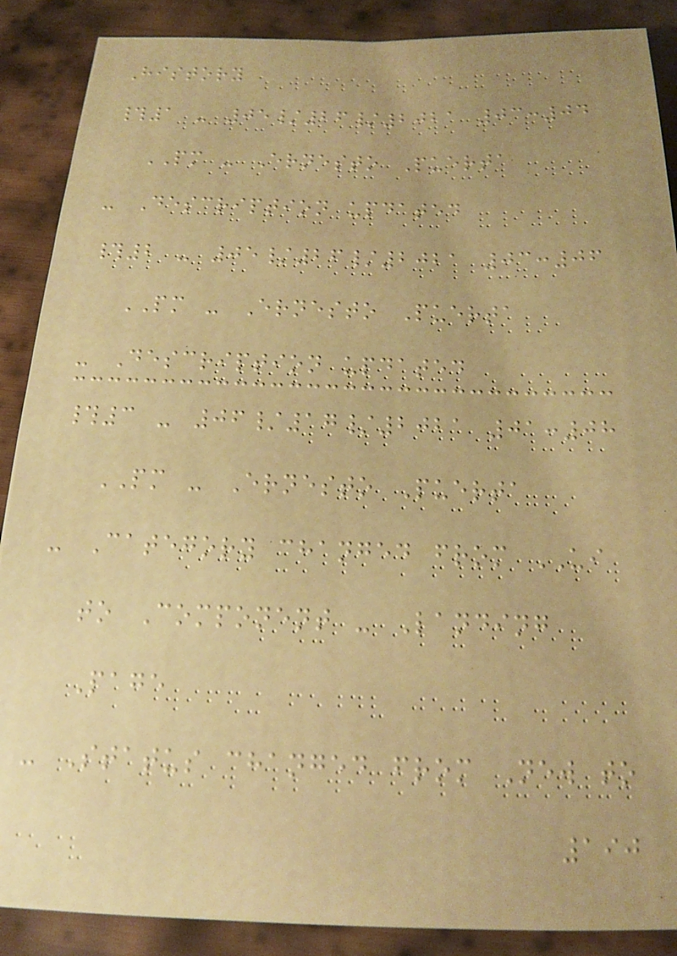History
#1 - 05/26/2021 03:04
PM - Ernesto Puerta
- Description updated
#2 - 05/26/2021 03:06
PM - Ernesto Puerta
- Description updated
#3 - 06/17/2021 01:08
PM - Ernesto Puerta
- Category changed from UI
to Component - Landing
Page
- Status changed from New to
190
